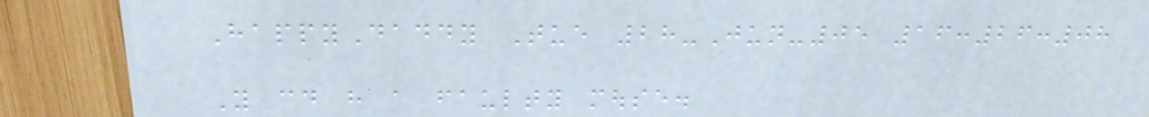HappyDaddy Tue 28-Jun-05 16:26:08
You could have a faulty mouse.
